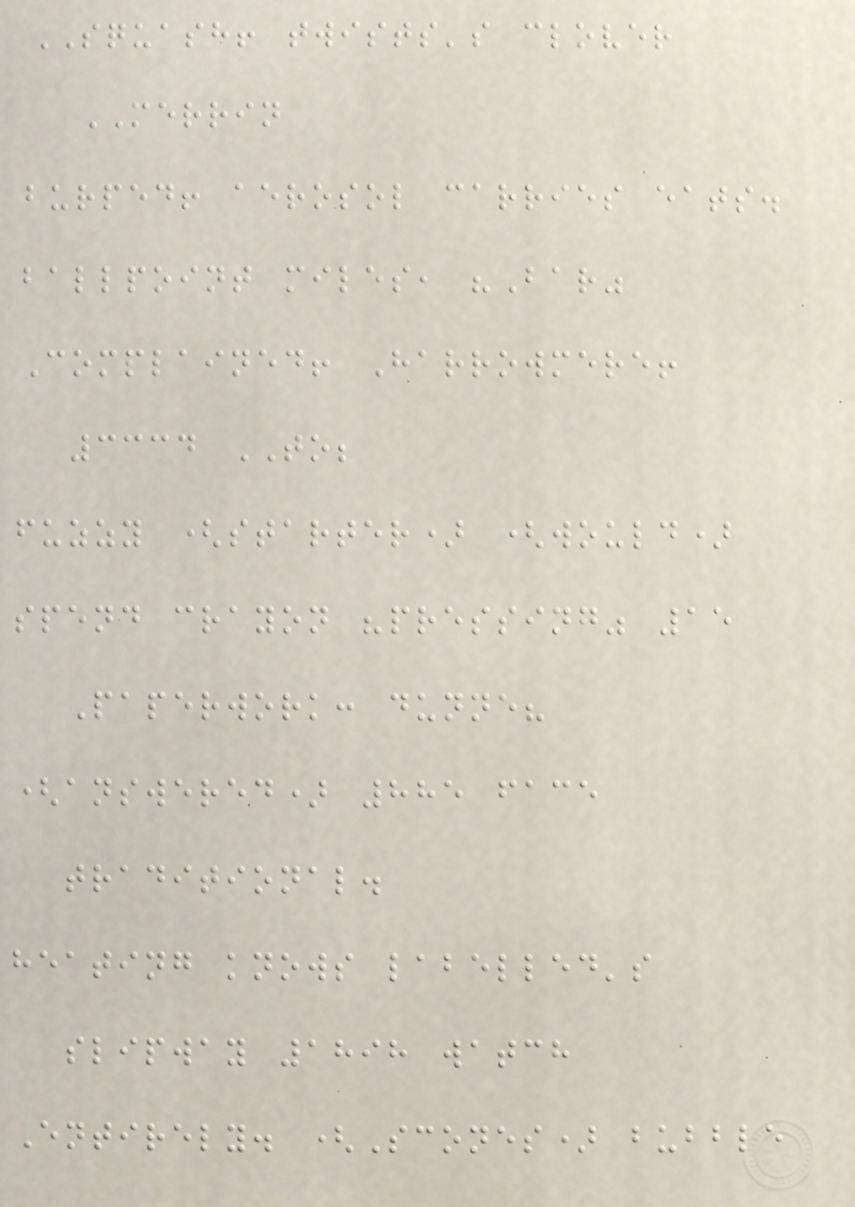SQUASH! twists's clover
MERRIN
burped! aerosol carries eats.
ballpoint miles, "Bar"
Complained! Harrowmere!
3334 TO;
fuzzy (starter) (would)
spend crayon "pressing" 15
Paperwork: dunne?
(answered) 885 face
traditional.
heating knows labelled's
slipway 1898 watch
Entirely. (Scones) bubble
